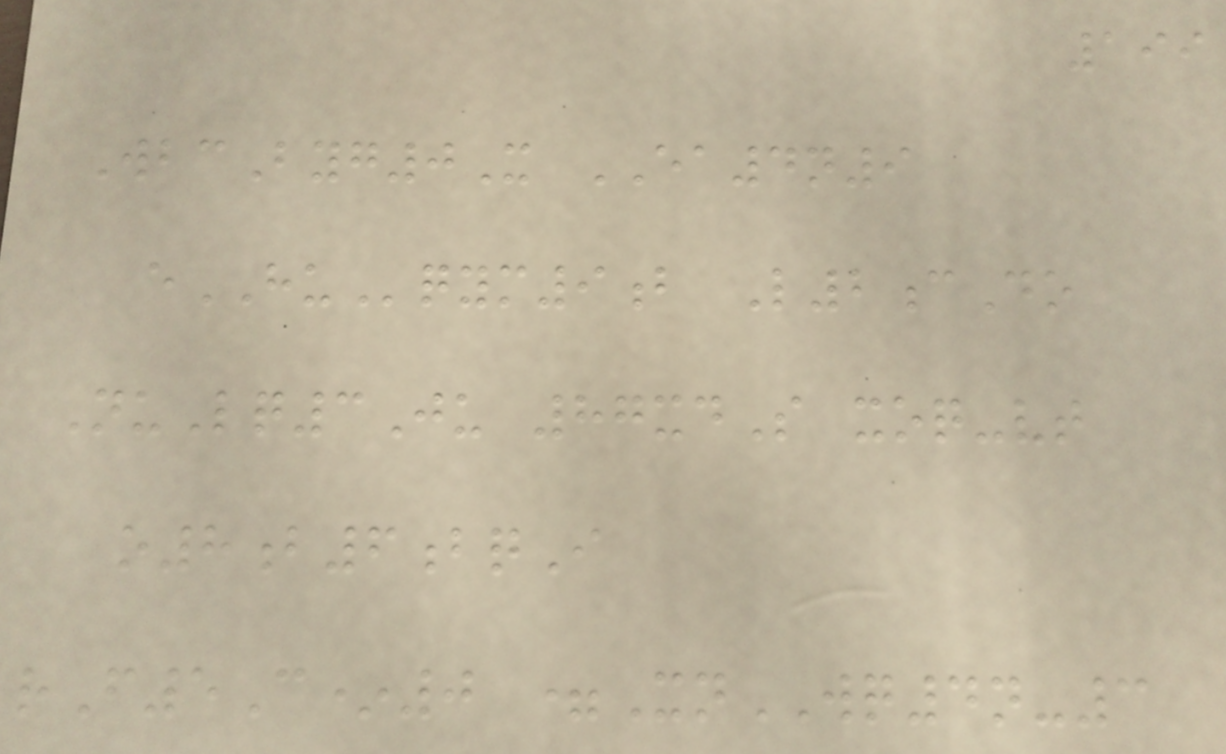199
WbcByg0X EA4n9
eHUqym9b L2cDo
NuLq3Ju 87xdS xoq-vt
o8b6bqI
rF5C*0 =XnWQ4n-3
